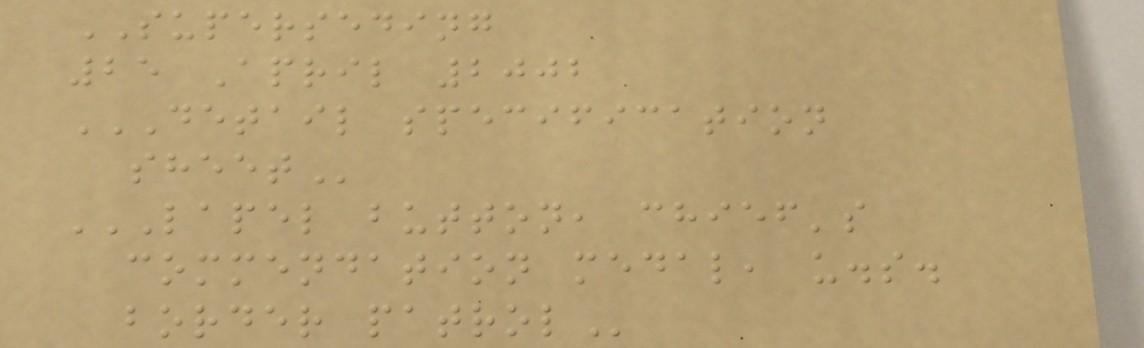SUPERSEDING
25 April 2002
DETAIL SPECIFICATION
SHEET
LAPEL BUTTON, CHIEF'S
COMMENDATION MEDAL, U.S.
BORDER PATROL
